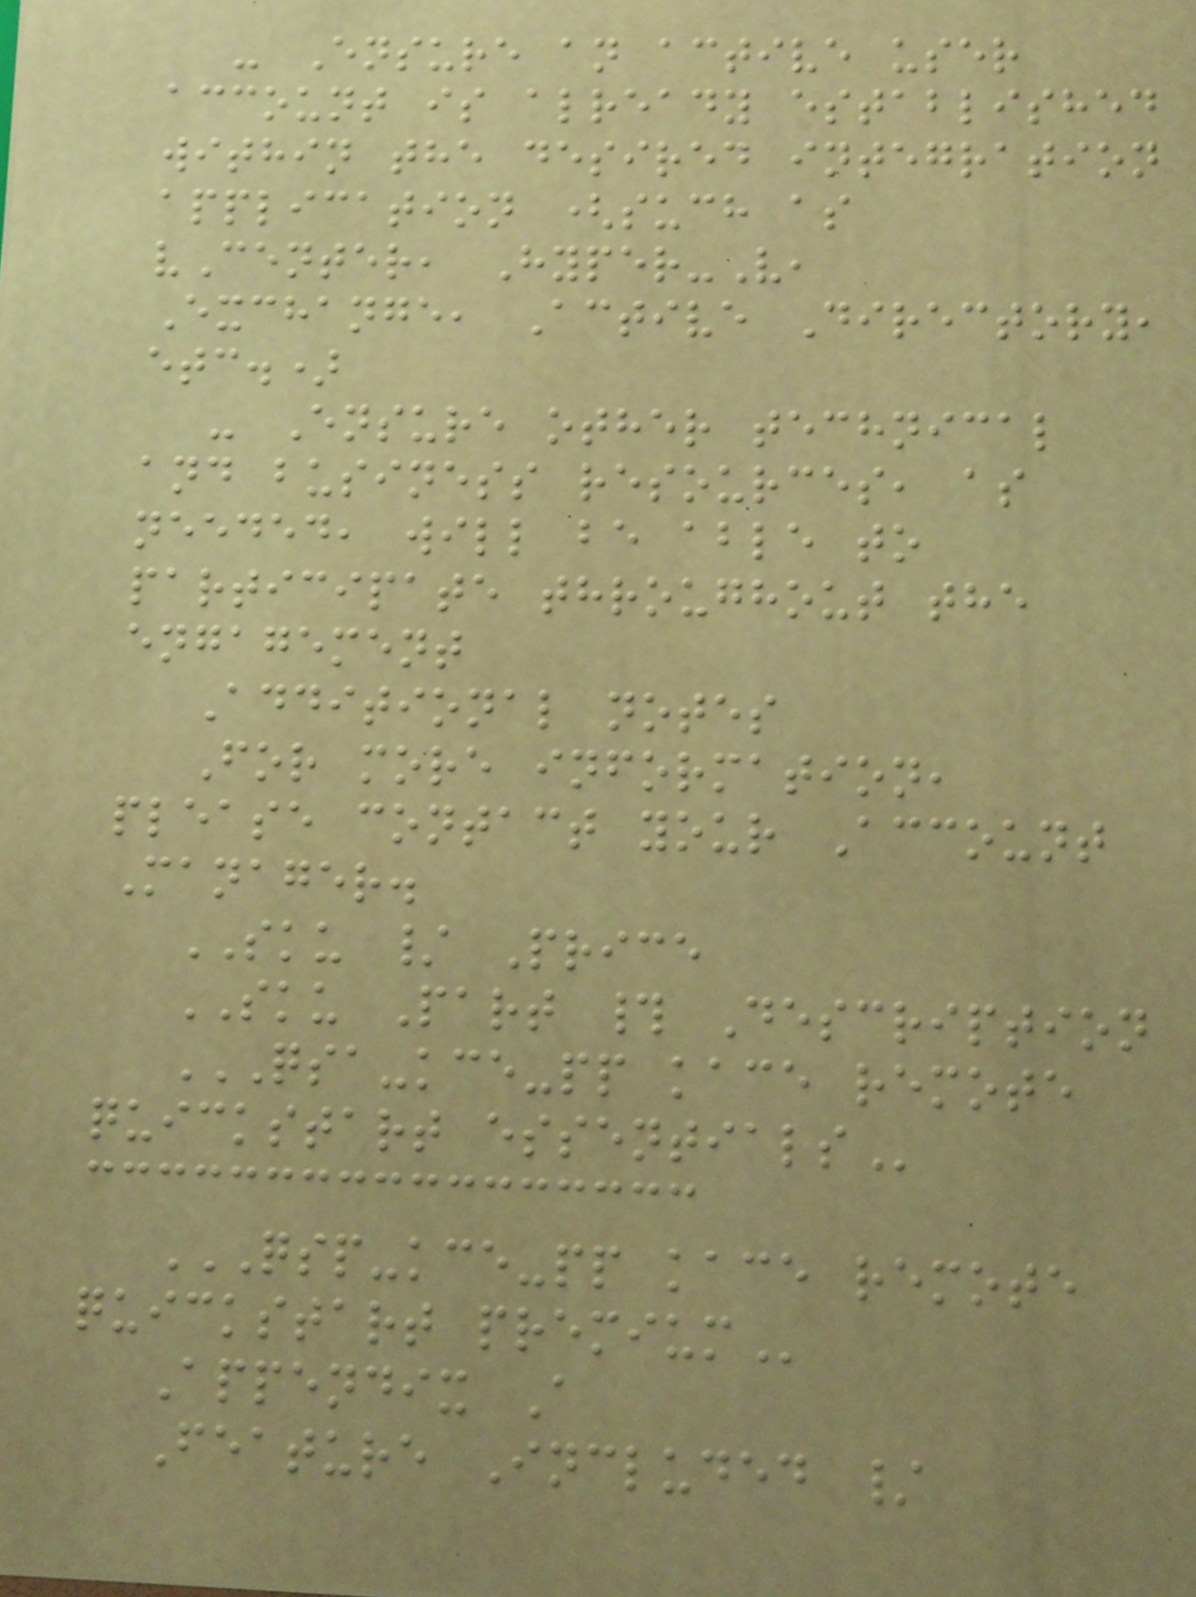- Ensure an active user
account is already established
within the desired integration
application (such as
vCenter, Hyper-V,
Exchange, Active Directory,
etc.)
- Ensure other technical
and business resources, as
needed, will be able to
participate throughout the
engagement
Additional notes
For more information,
please contact your Account
Manager.
SKU / Price
SKU Part # Description
QSA-KCE-PP KACE REMOTE
QUICKSTART ESSENTIALS
QSP-KCE-PP KACE REMOTE
QUICKSTART PREMIUM
Appendix A
Feature Included /
